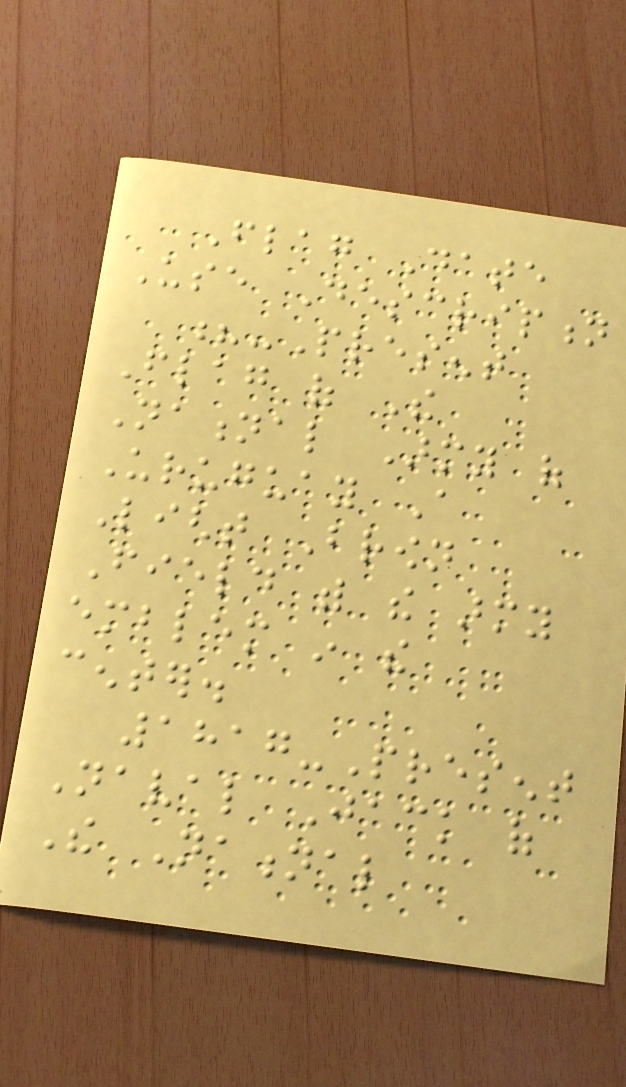Flag Date
Use Description
?-Present
Flag of The
National Army of
Uruguay A
Light Brown
Field with the army
emblem in the
center.
1817-Present
Naval Jack of
The National
